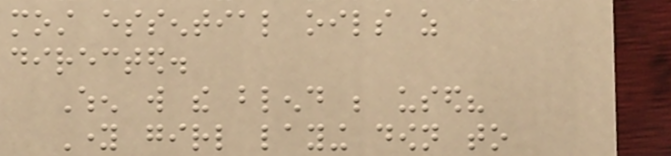most essential oils as
directed.
When will the blend be used?
Young girl laying down to
